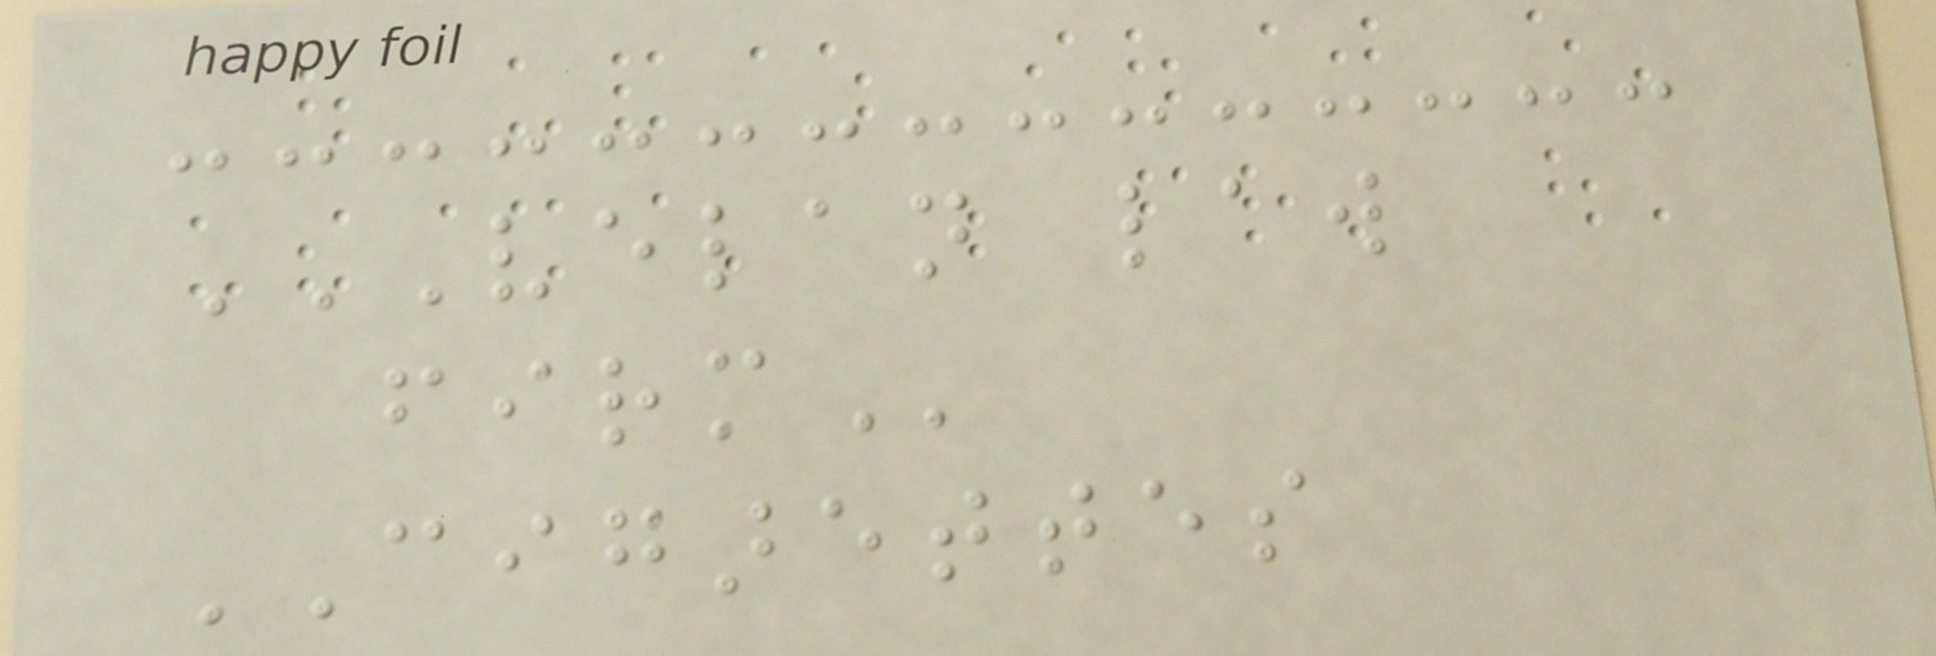VELAN LAW
FIRM
CIGARETTES
